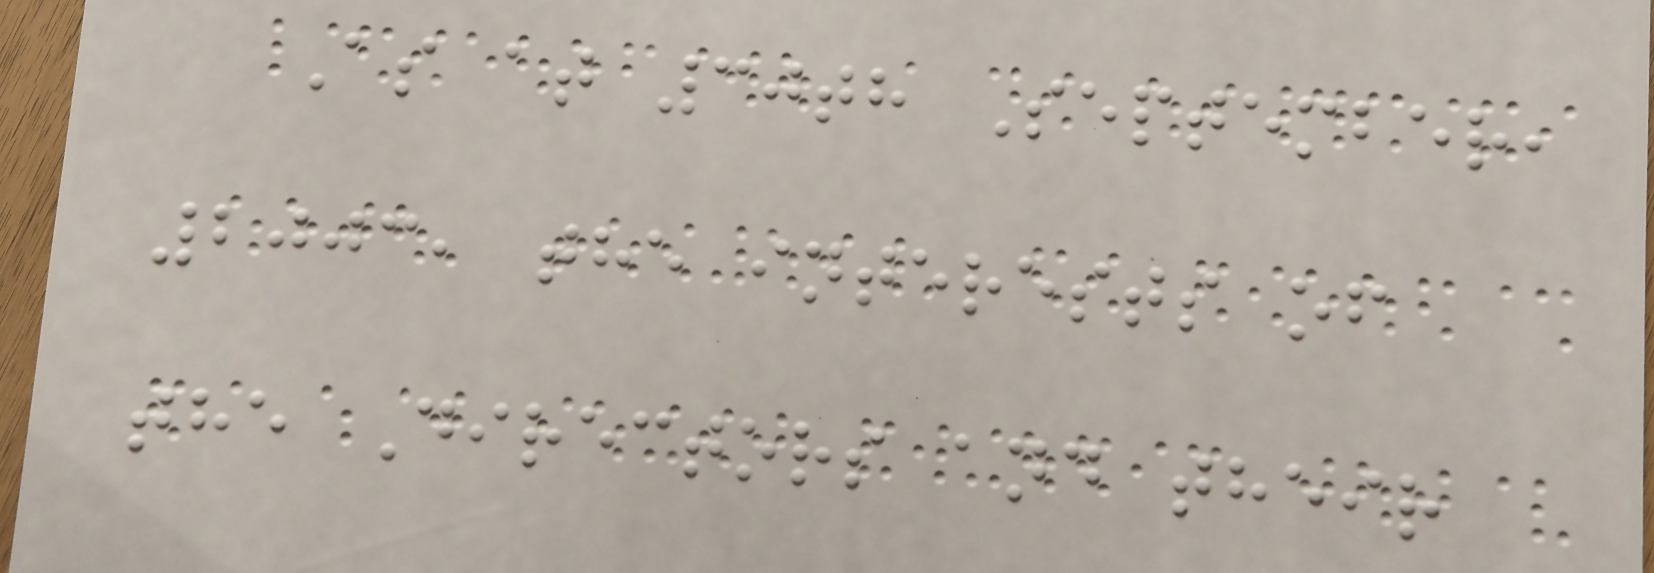As at 30th September,
2003, the interests of
the Directors and their
